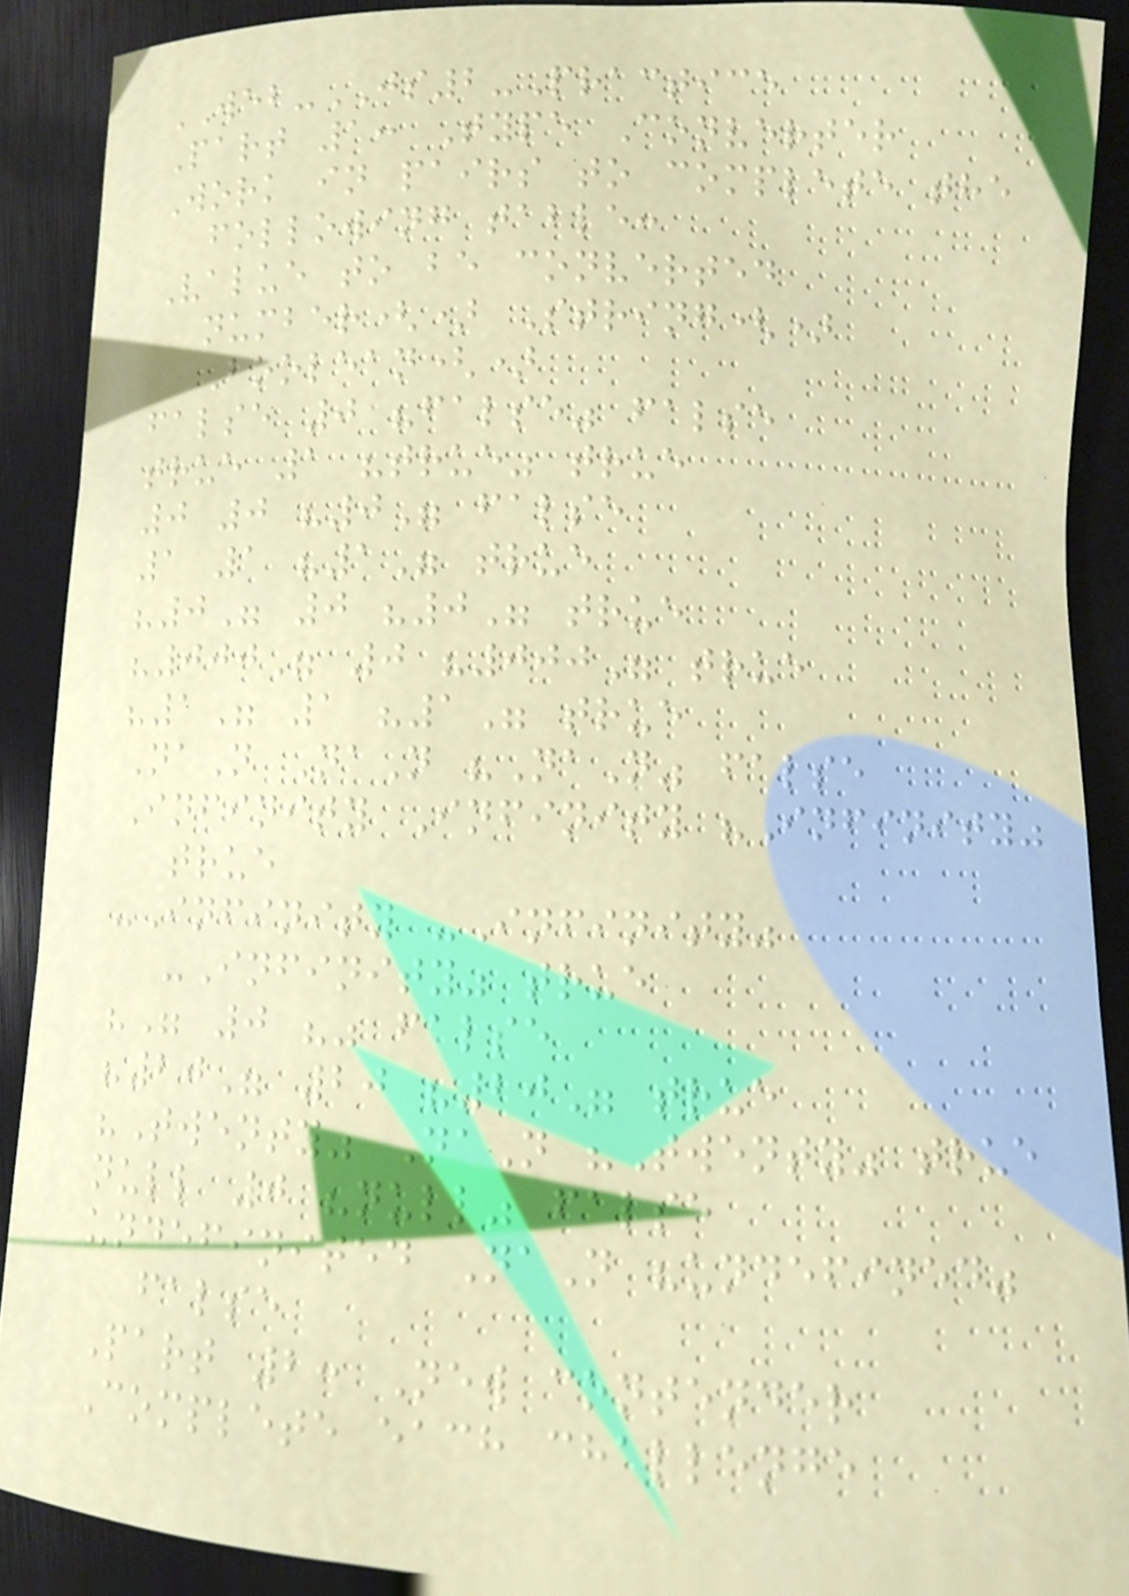WEB-JS2-Practice
Part 1: Type Converter
Work in pairs to complete the
following table:
Value to be converted
number() String()
Boolean()
false 0 "false" false
true 1 "true" true
0 0 "0" false
1 1 "1" true
"0" 0 "0" true
"000" 0 "000" true
"1" 1 "1" true
NaN NaN "NaN" false
Infinity Infinity "Infinity"
true
-Infinity -Infinity"
-Infinity" true
"" 0 "" false
"20" 20 "20" true
"Twenty" NaN "Twenty" true
null 0 "null" false
undefinited NaN "undefined"
false
Part 2: New contender
Complete each challenge
